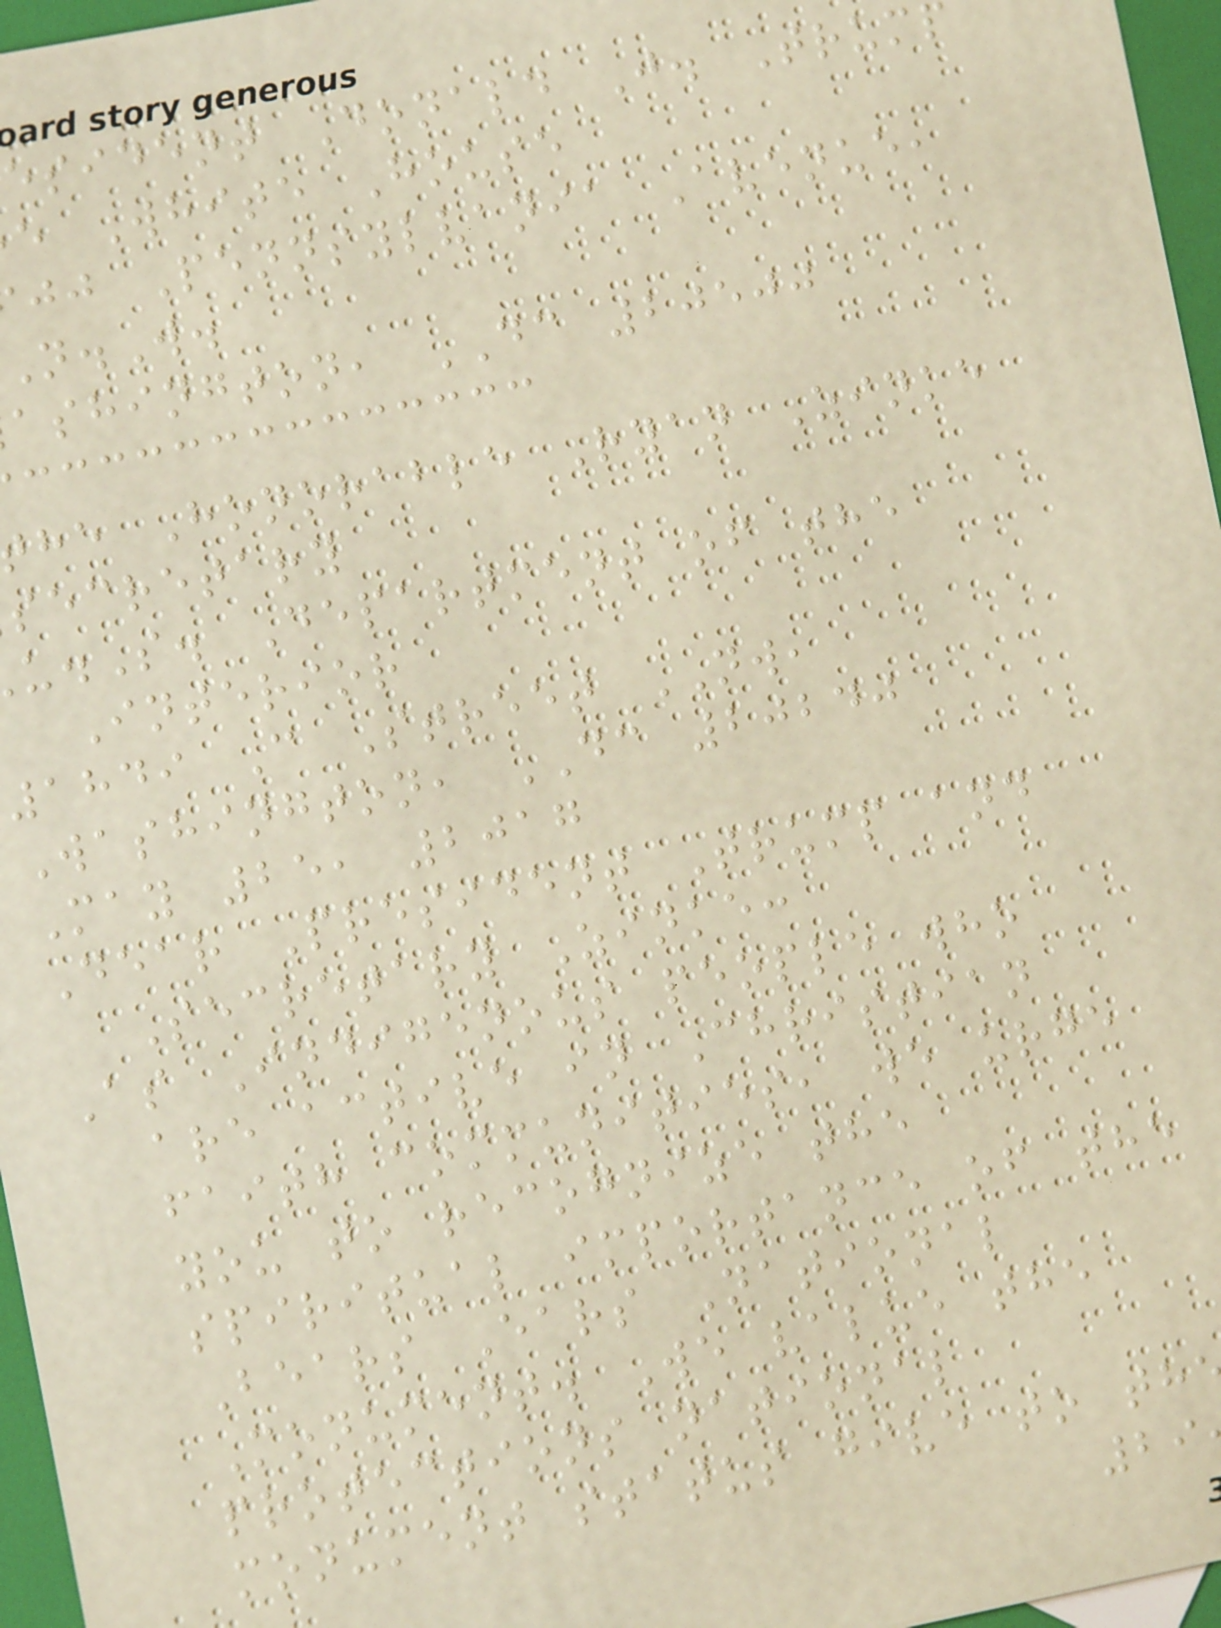esident Donald J. Trum
e White House
jj Pennsylvania Avenue,
N.W.
ashington, DC 20500
he Honorable Ryan Zinke
secretary
.S. Department of the
Interior
1849 C Street NW,
Washington, DC 20240
May 25, 2017
Dear President Trump and
Secretary Zinke:
As Indigenous people who
are active in Christian
faith communities, we urge
you to recognize the
spiritual importance of the
Bears Ears National
Monument. We value the
protections national
monument status give to th
